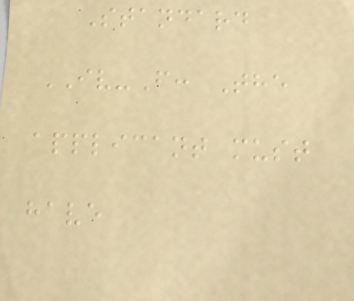Standard
IV-F: The
applicant must
have
